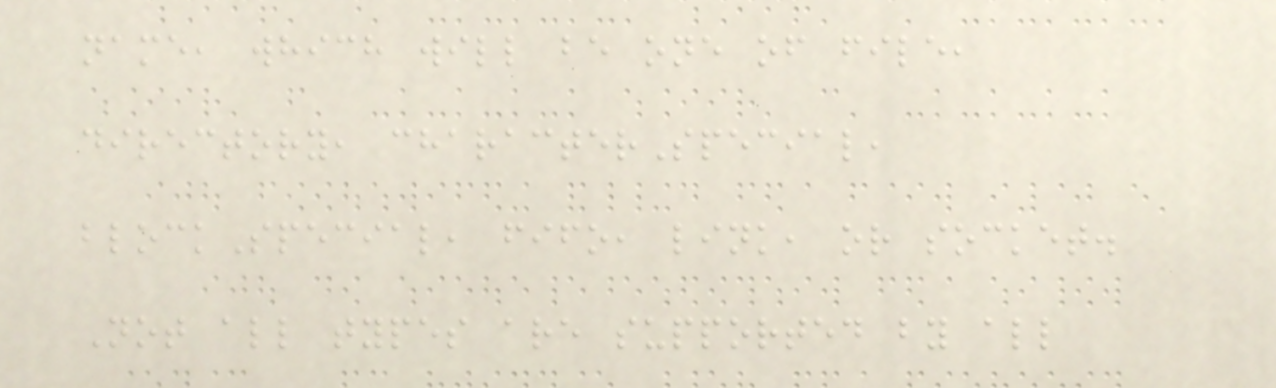name, which will be one of file,
directory, characterSpecial,
blockSpecial, fifo, link, or socket.
Not all types are supported by all
